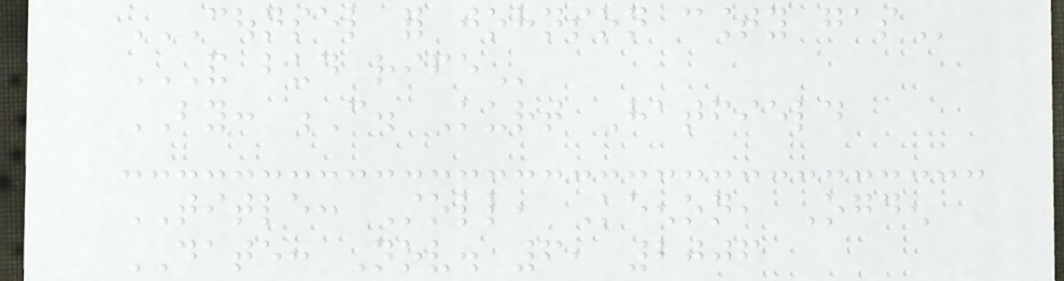COUNSEL FOR JOHNSON COUNTY GAS
AND BUD RIFE
BY: C. Kurt Hatfield
TITLE: Stoll, Keenon, Ogden
DATE: Nov. 6, 2006
